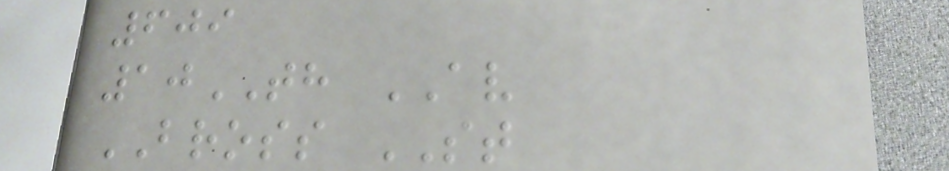609
10TH AV
BROSS ST
